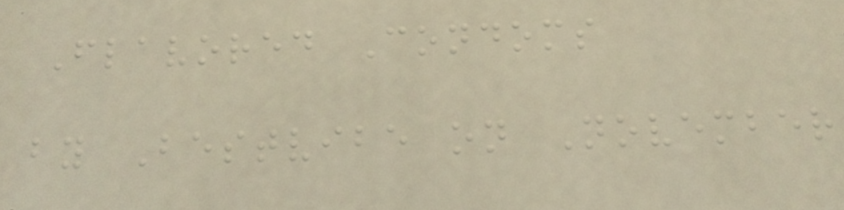Flavored Condoms
by Bestvibe on November
